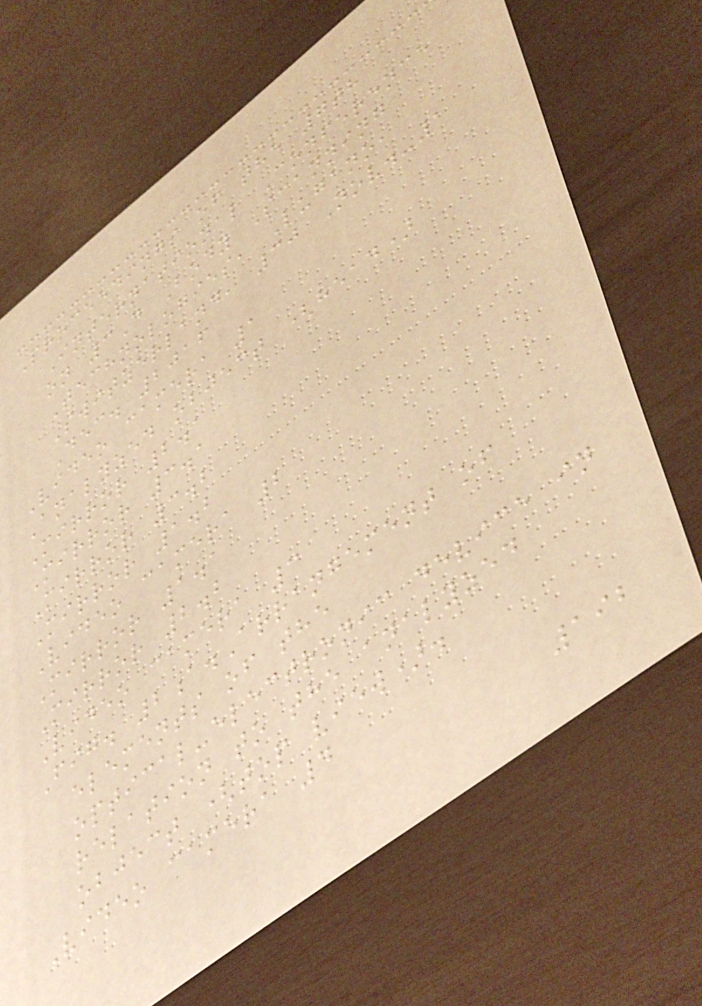Proceedings of the 7th
International Conference
on 3D Body Scanning
Technologies, Lugano,
Switzerland, 30 Nov.-1
Dec. 2016
Video camera 1
Analyzed object (head)
Mirror 2.1
Mirror 3.1
Mirror 3.2
Mirror 1.2
Video camera 2
Mirror 1.1
Mirror 2.2
Video camera 3
Fig. 2a.Arrangement of
elements of the
optical-electronic device in
relation to the analyzed
object (top view).
Video camera 4
192
